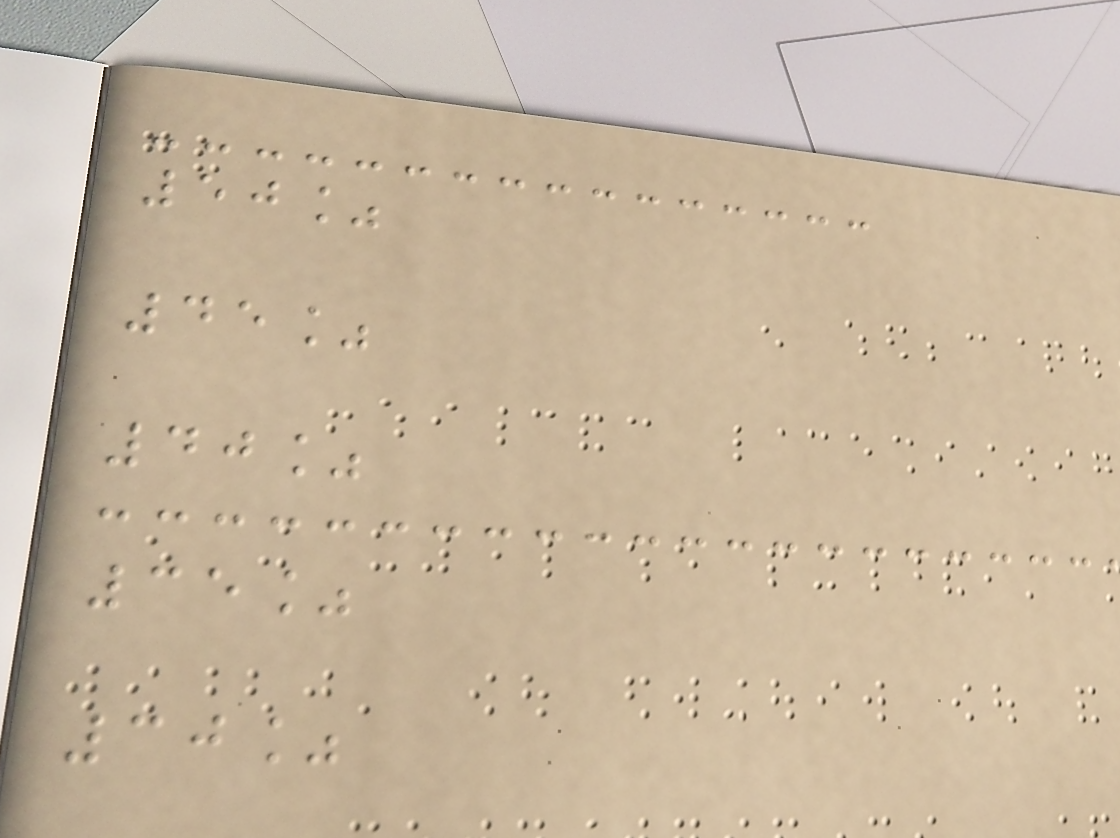50%
45%
40%
35%
30%
